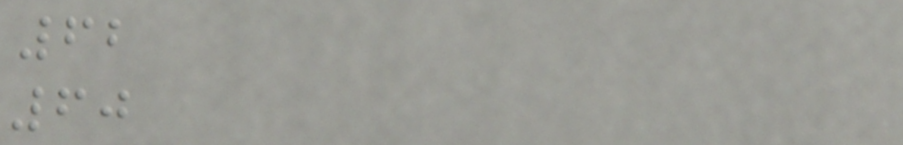62
60
